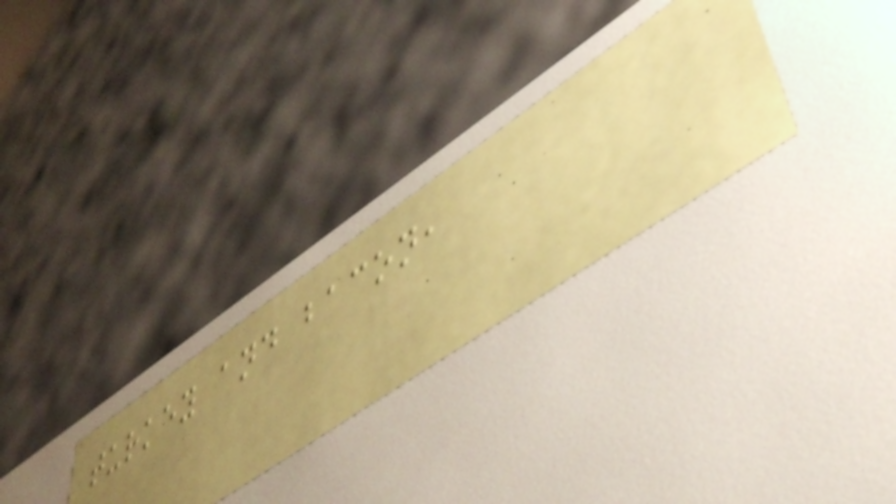turkey and bacon,
